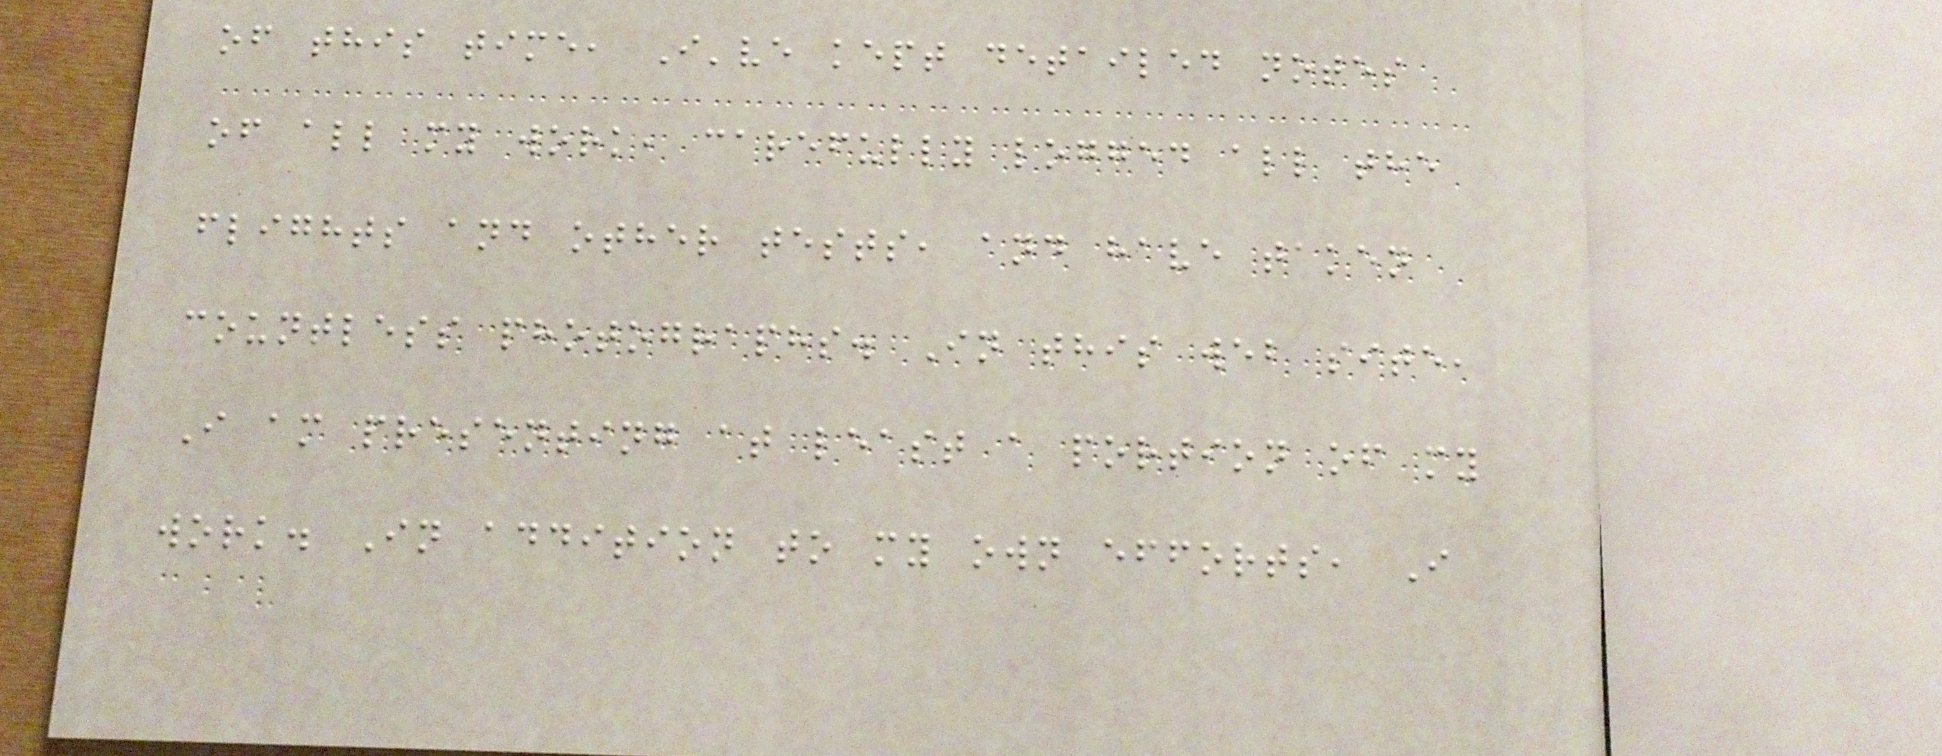of this time, I've kept detailed notes
of all my work, carefully logged all the
flights and other tests, and have taken
countless photographs. In this web site,
I am presenting at least a portion of my
work. In addition to my own efforts, I
